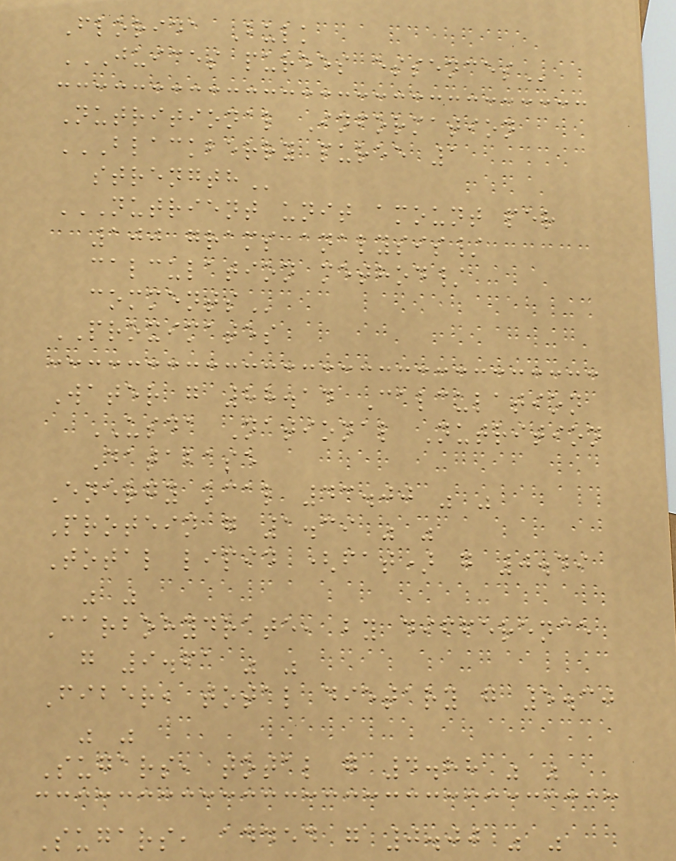Florida Bulk
JUICES PUREES ESSENCES
Nutritional Information
BLACKBERRY PUREE 1
STRENGTH
NUTRIENT UNIT AMOUNT PER
100 GRAMS ANALYSIS/
CALCULATION METHOD/
COMMENTS
PROXIMATES
Water g 88.14 Calculation
USDA National Nutrition
Database
Energy kcal 43.00 " "
Protein g 1.39 " "
Total lipid (fat) g 0.49
" "
Carbohydrate, by difference
g 9.61 " "
Fiber, total dietary g 5.30
" "
Sugars, total g 4.88 " "
Sugars, added g 0.00 " "
